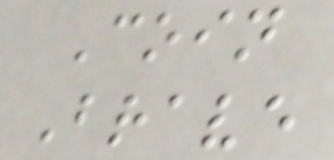Coin
Brave
